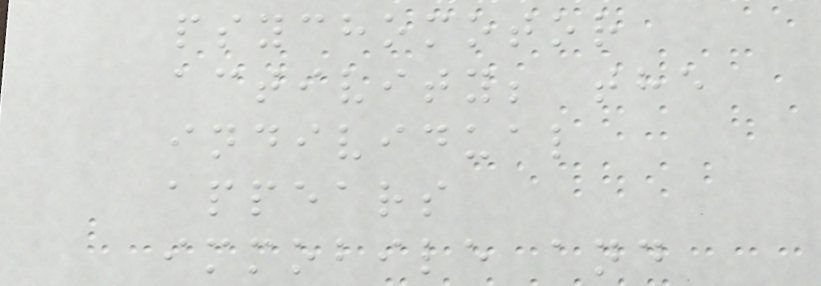psychomotor
activity; the
individual
appears
immobile and
